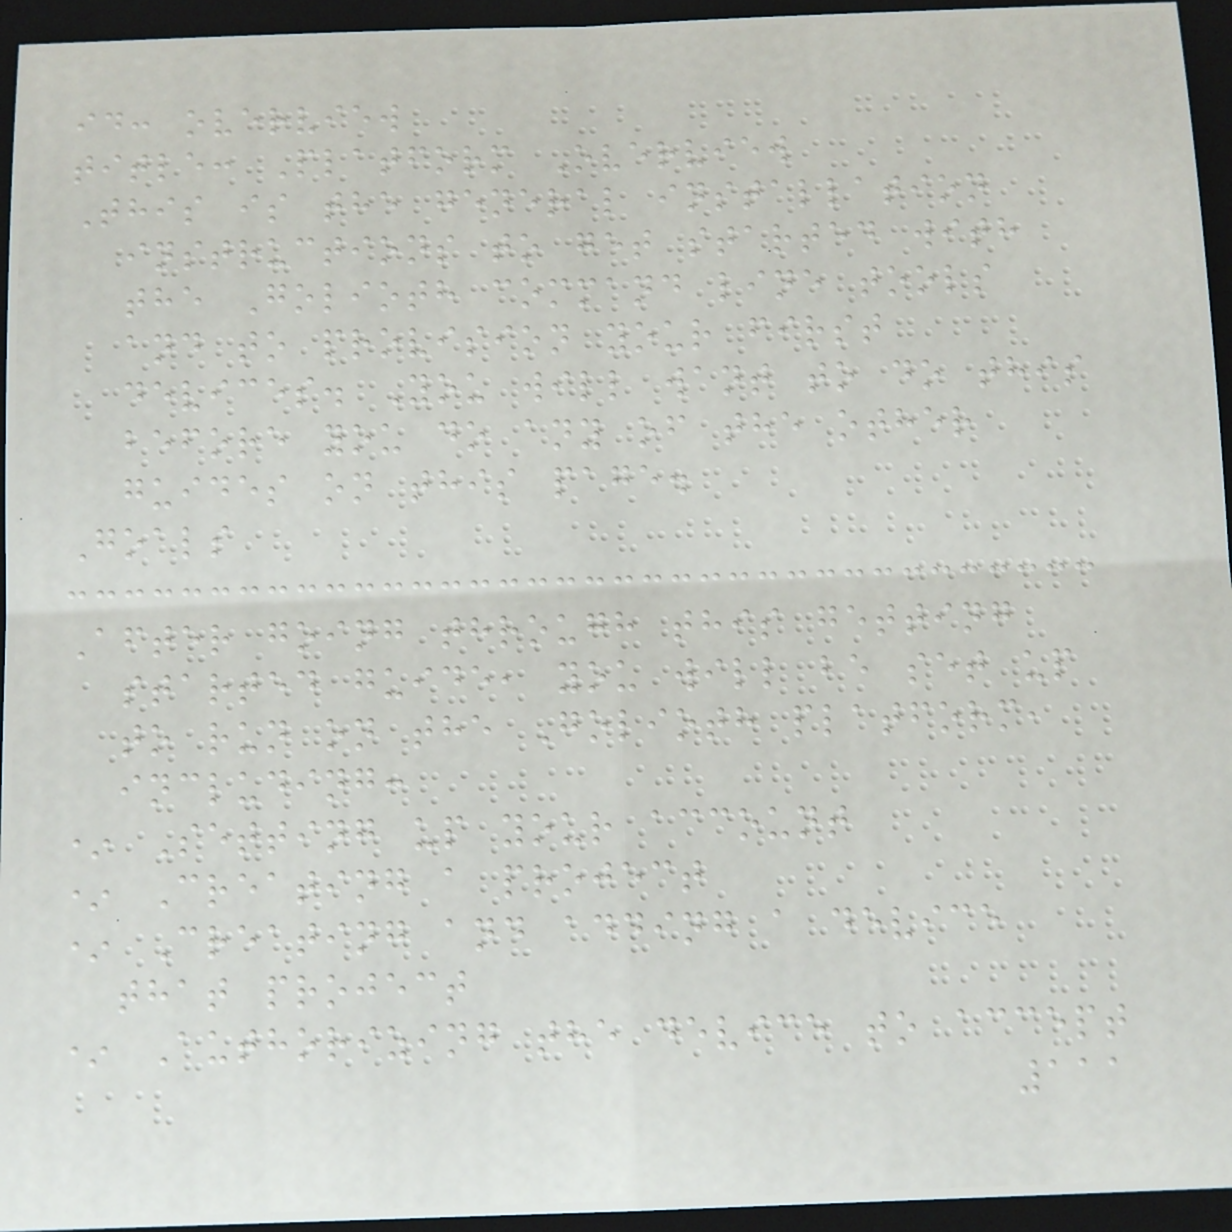id: overview
title: Platform Overview
This is the general installation
instructions to get started with
the Golioth command line tools
and to provision your first
devices. You will want to do this
before you do any of the other
guides on this page.
Goals
After going through this getting
started guide, you will be set up
to run on the Golioth platform,
including:
* Setting up your account
* Creating a project
* Creating and adding a device
that project
* Authorizing the device to accept
111
